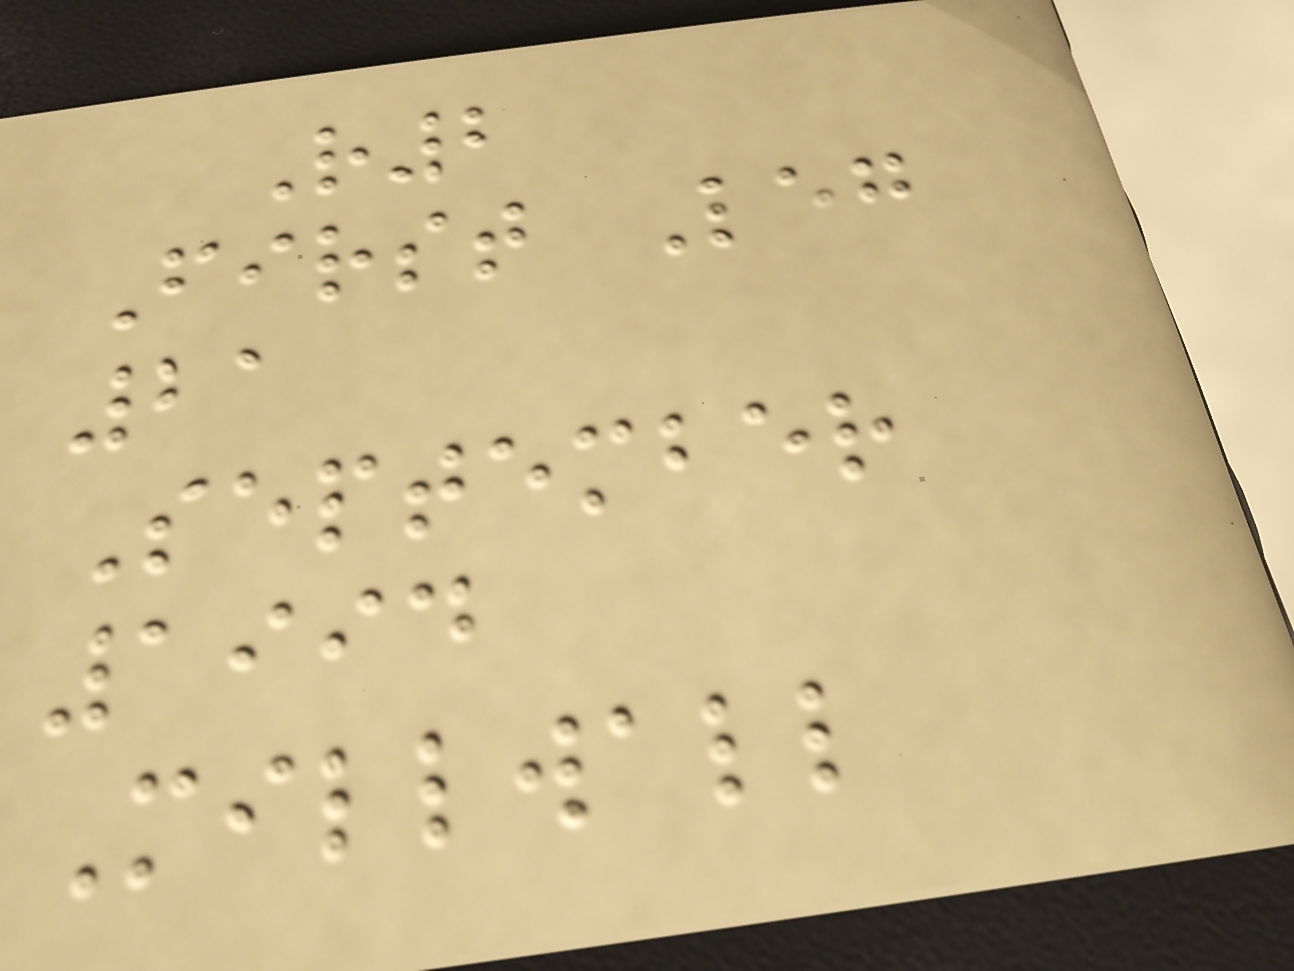R2
First Leg
21
September
1994
Millwall
